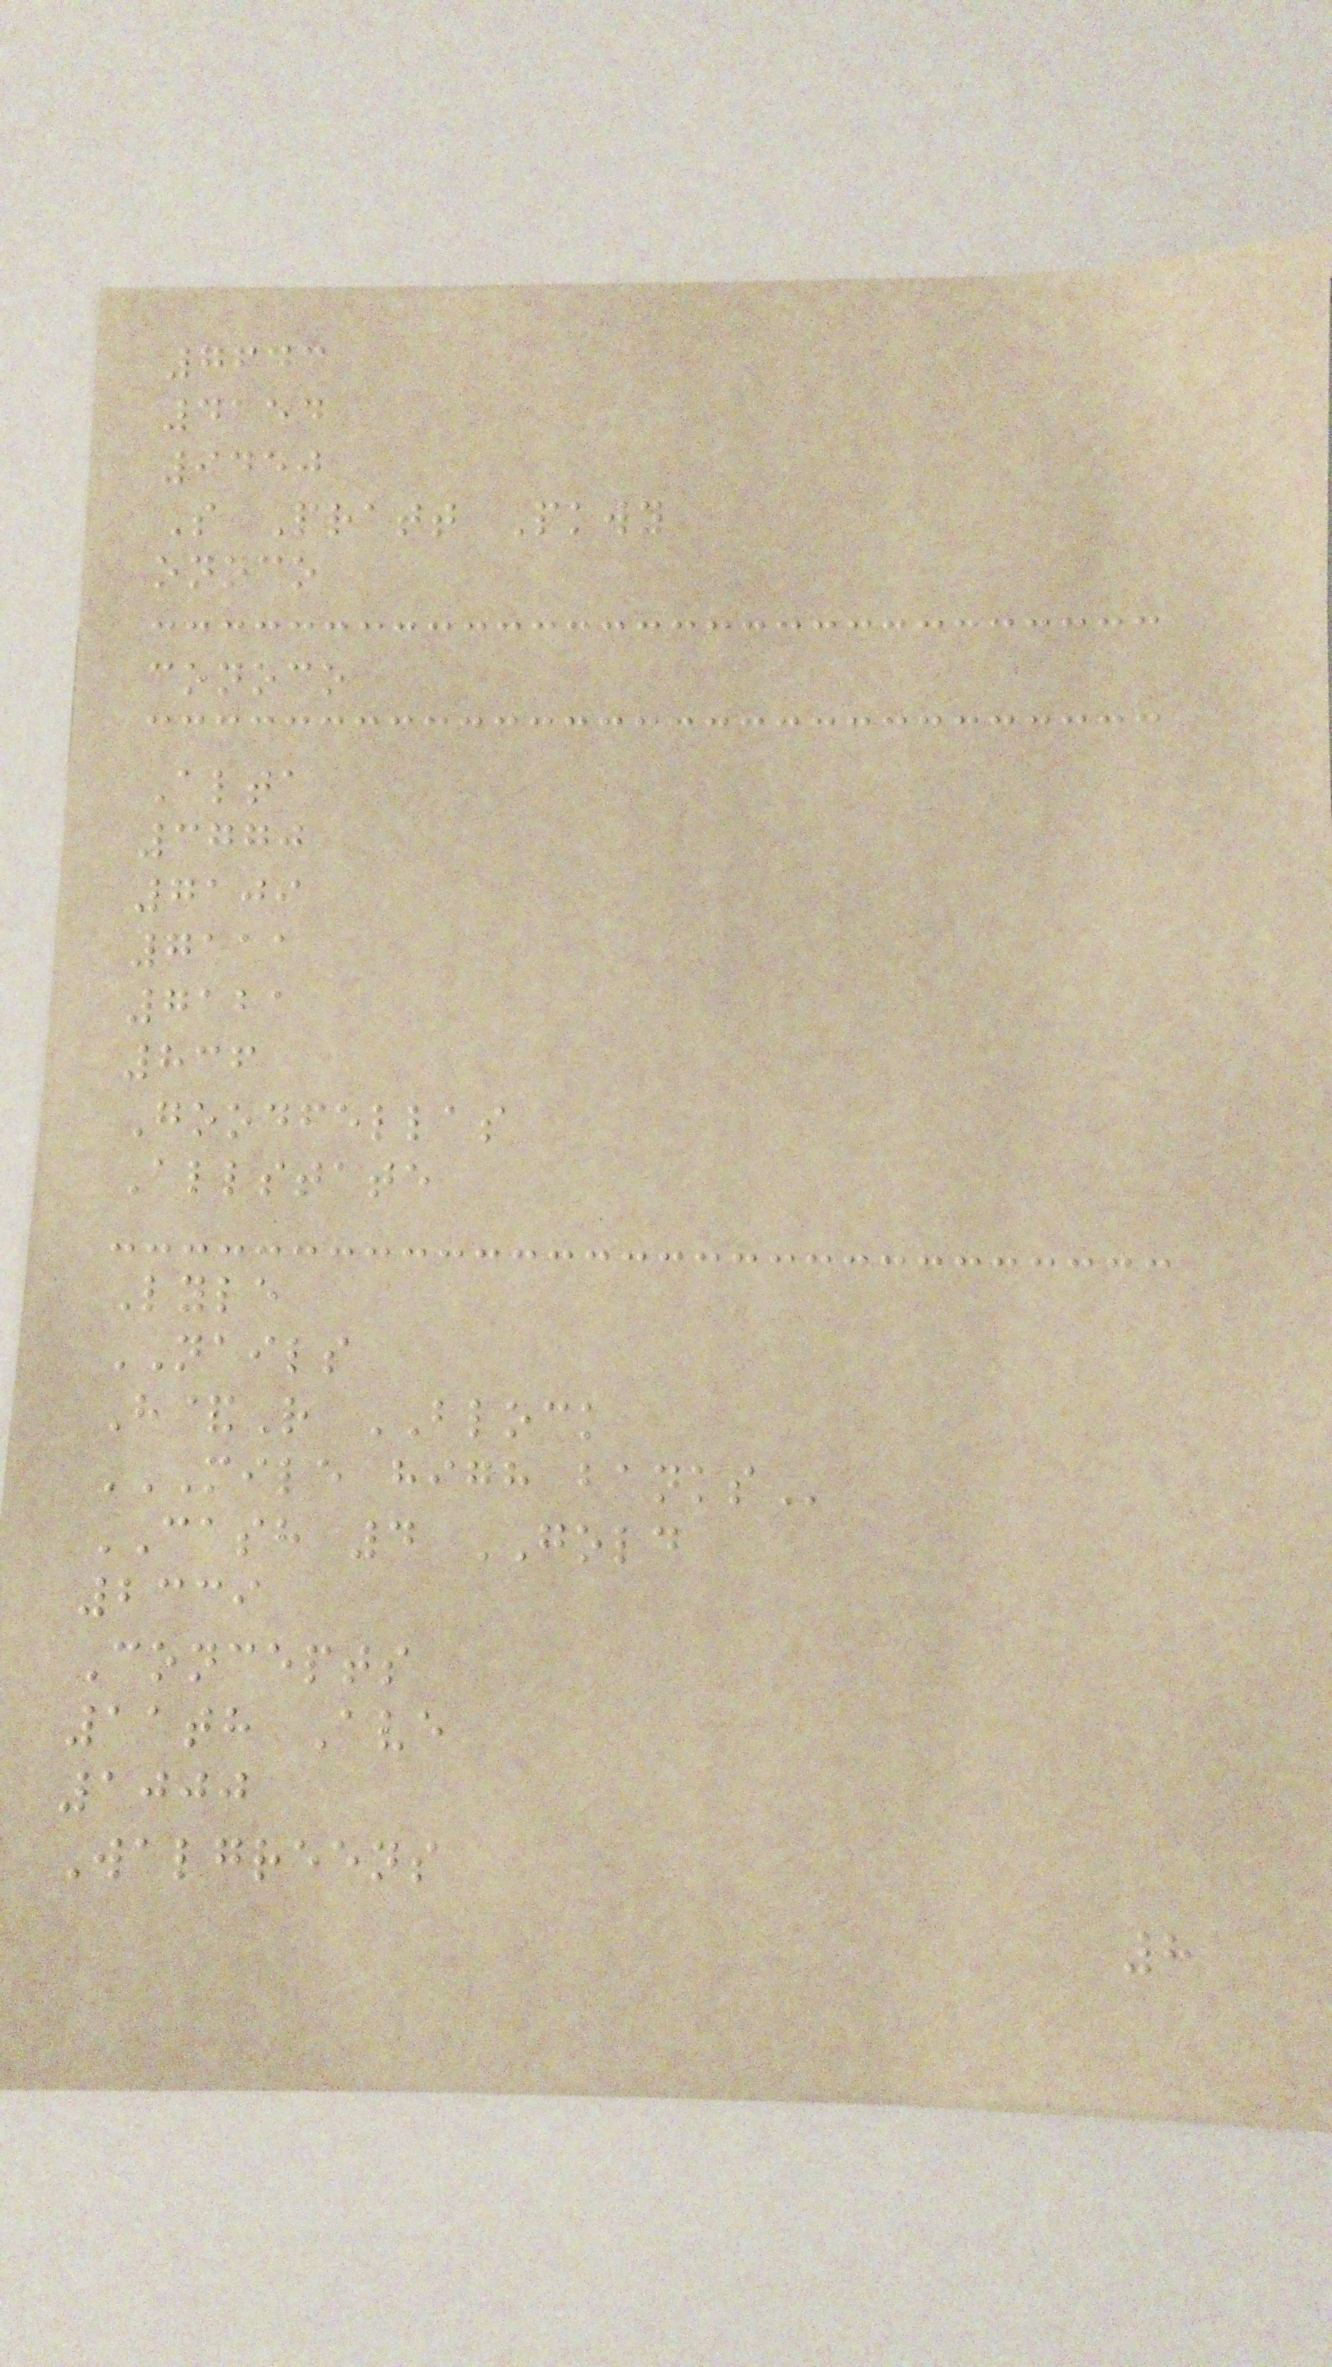7643
4154
9450
S Pratt Pkwy
onoco
conoco
Alta
3770
7109
7111
7121
836
Goodfellas
Allstate
Lyle
NAILS
H&R BLOCK
MILE HIGH BANKS
CASH 4 GOLD
2339
Concepts
11th Ave
1000
Walgreens
8
